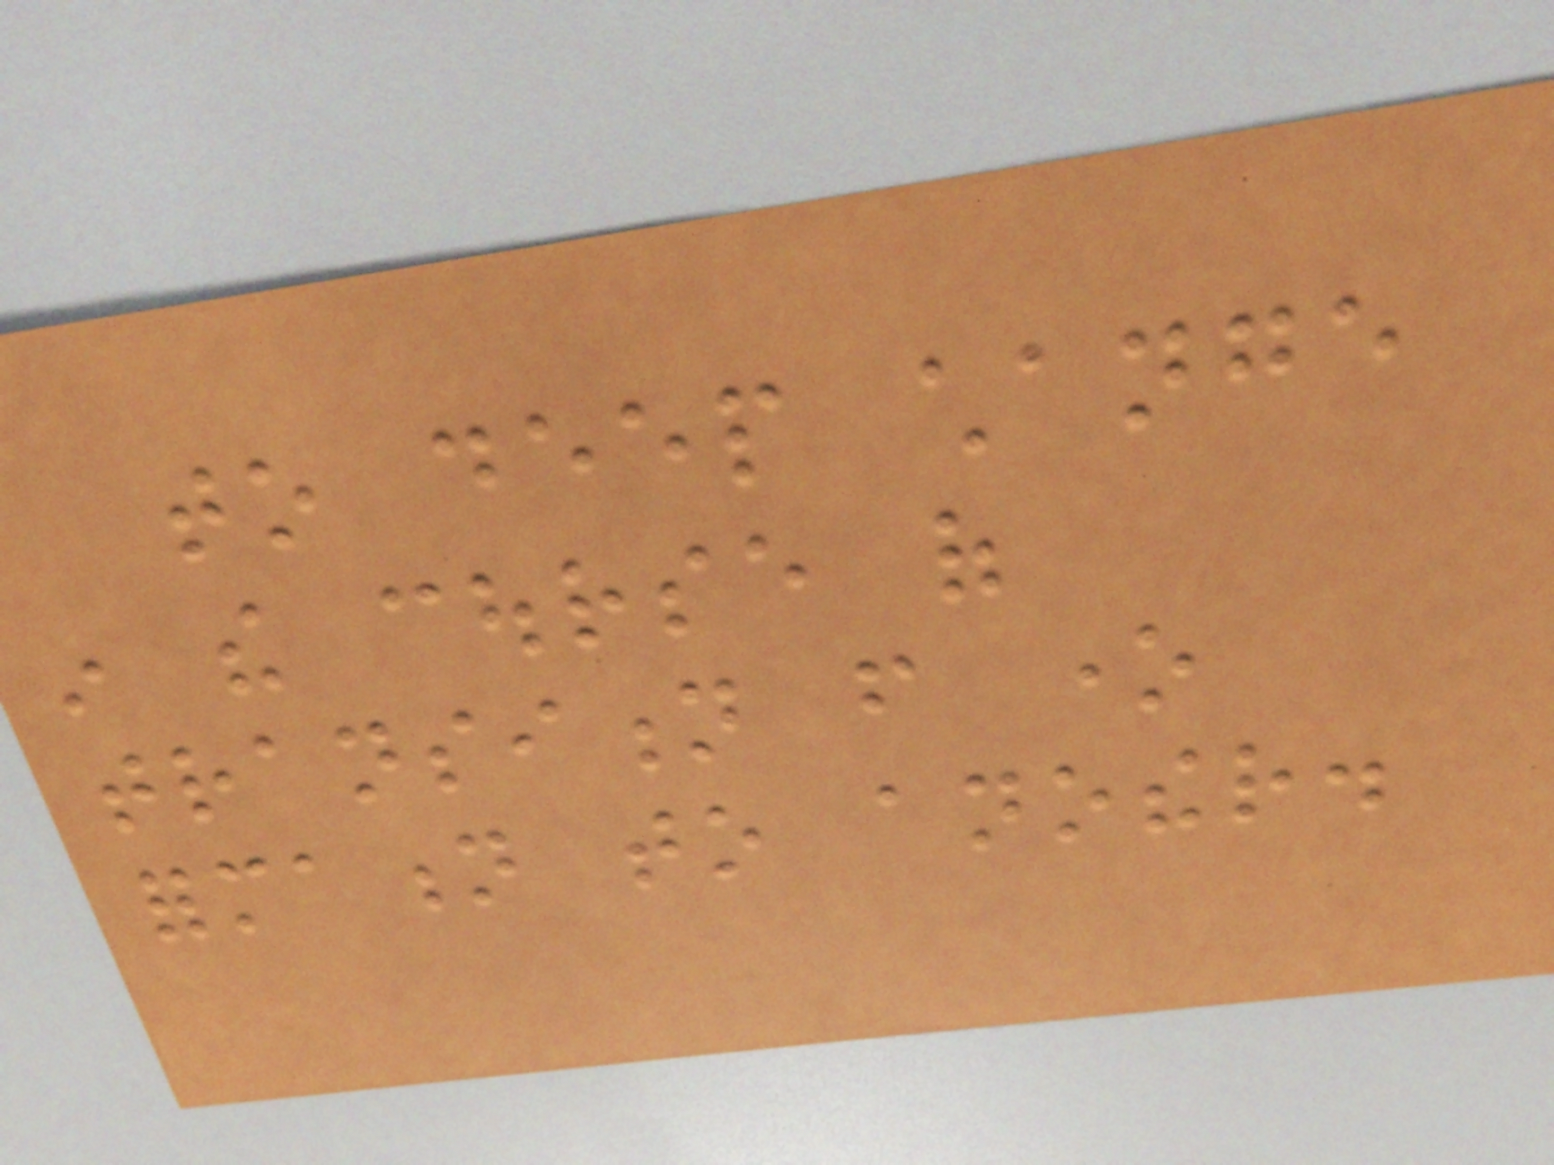to deep change
in the course of
transition from one
formation to another.
